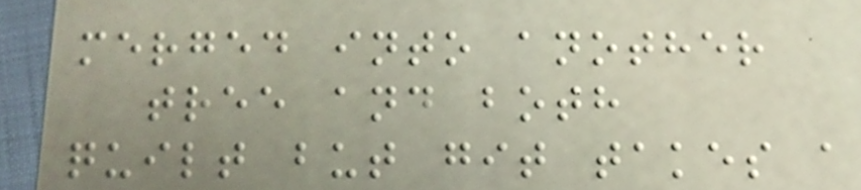merged into another
tree and both
quilt but git takes a
